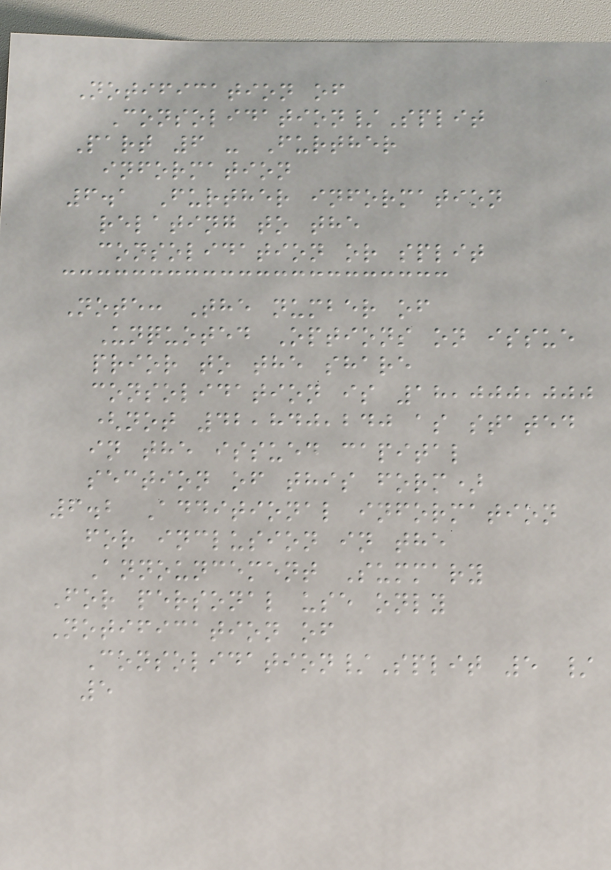Notification of
Consolidation/Split
Part 6 - Further
information
6.1 Further information
relating to the
consolidation or split
Note: The number of
Unquoted Options on issue
prior to the share
consolidation is 18,000,000
(not 42,840,240 as stated
in the issued capital
section of this form)
6.2 Additional information
for inclusion in the
Announcement Summary
For personal use only
Notification of
Consolidation/Split 5 /
5
